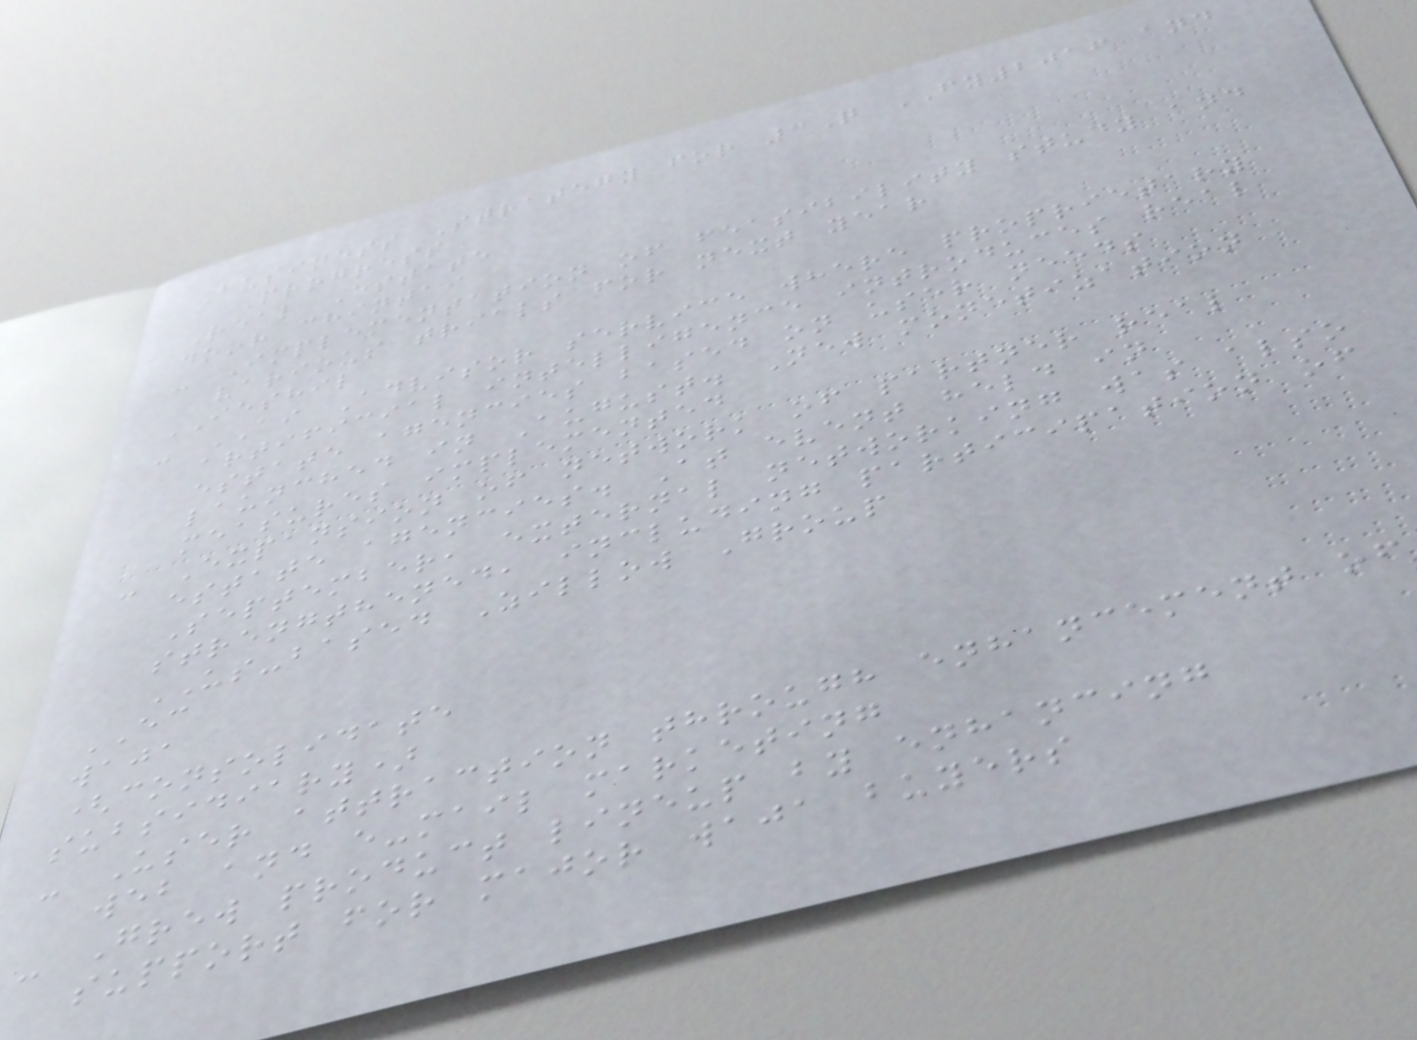Business Strategy for 3Q FY2016 and
Progress
Real Estate
door chintai
- Implementation of feasibility study and
various trials for next year
IESHIL
- AI Advisor service where proprietary
artificial intelligence introduces real
estate agencies based on user needs
launched in August. New monetization
measures implemented
- Expansion of network of partner real
estate agencies. At event held in
September, external networking was also
strengthened, including participation of
US-based Zillow Group
EC
waja
(consolidate
subsidiary)
- User attraction through enhancement of
web and e-mail marketing
- Grew product lineup by enhancing
support for major waja buyers
